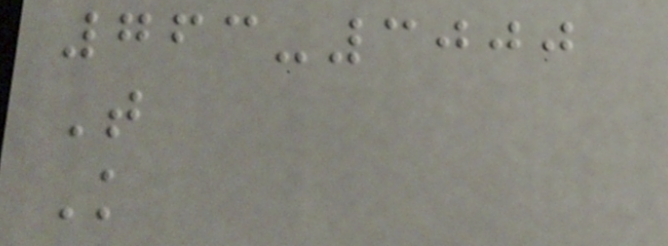763-3000
T
K
